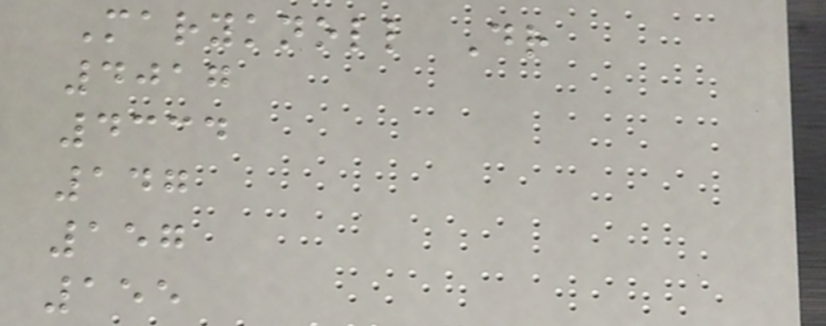Maryknoll Dr
4017
4334
147
157
155
